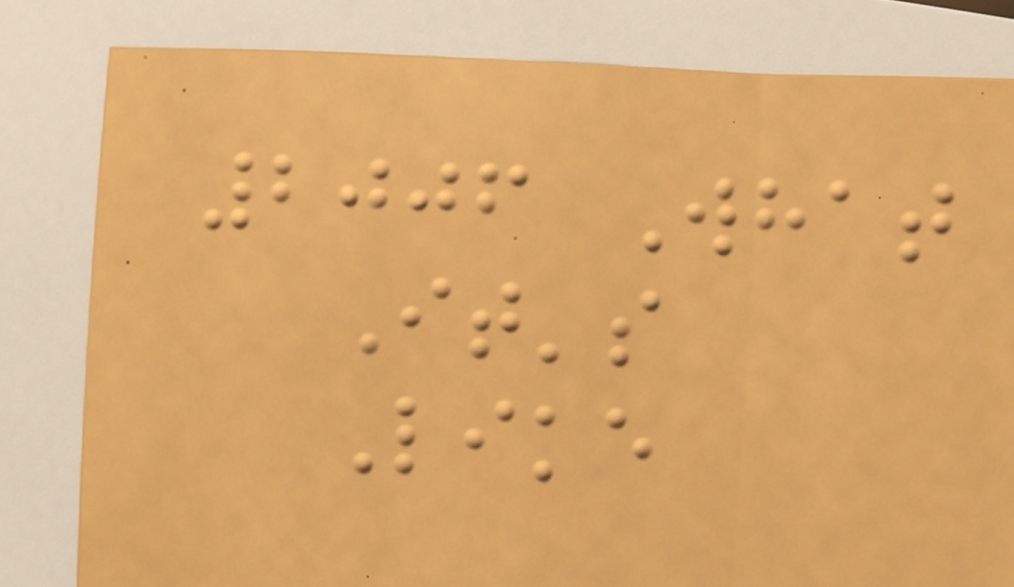2006 What
It's
Like
